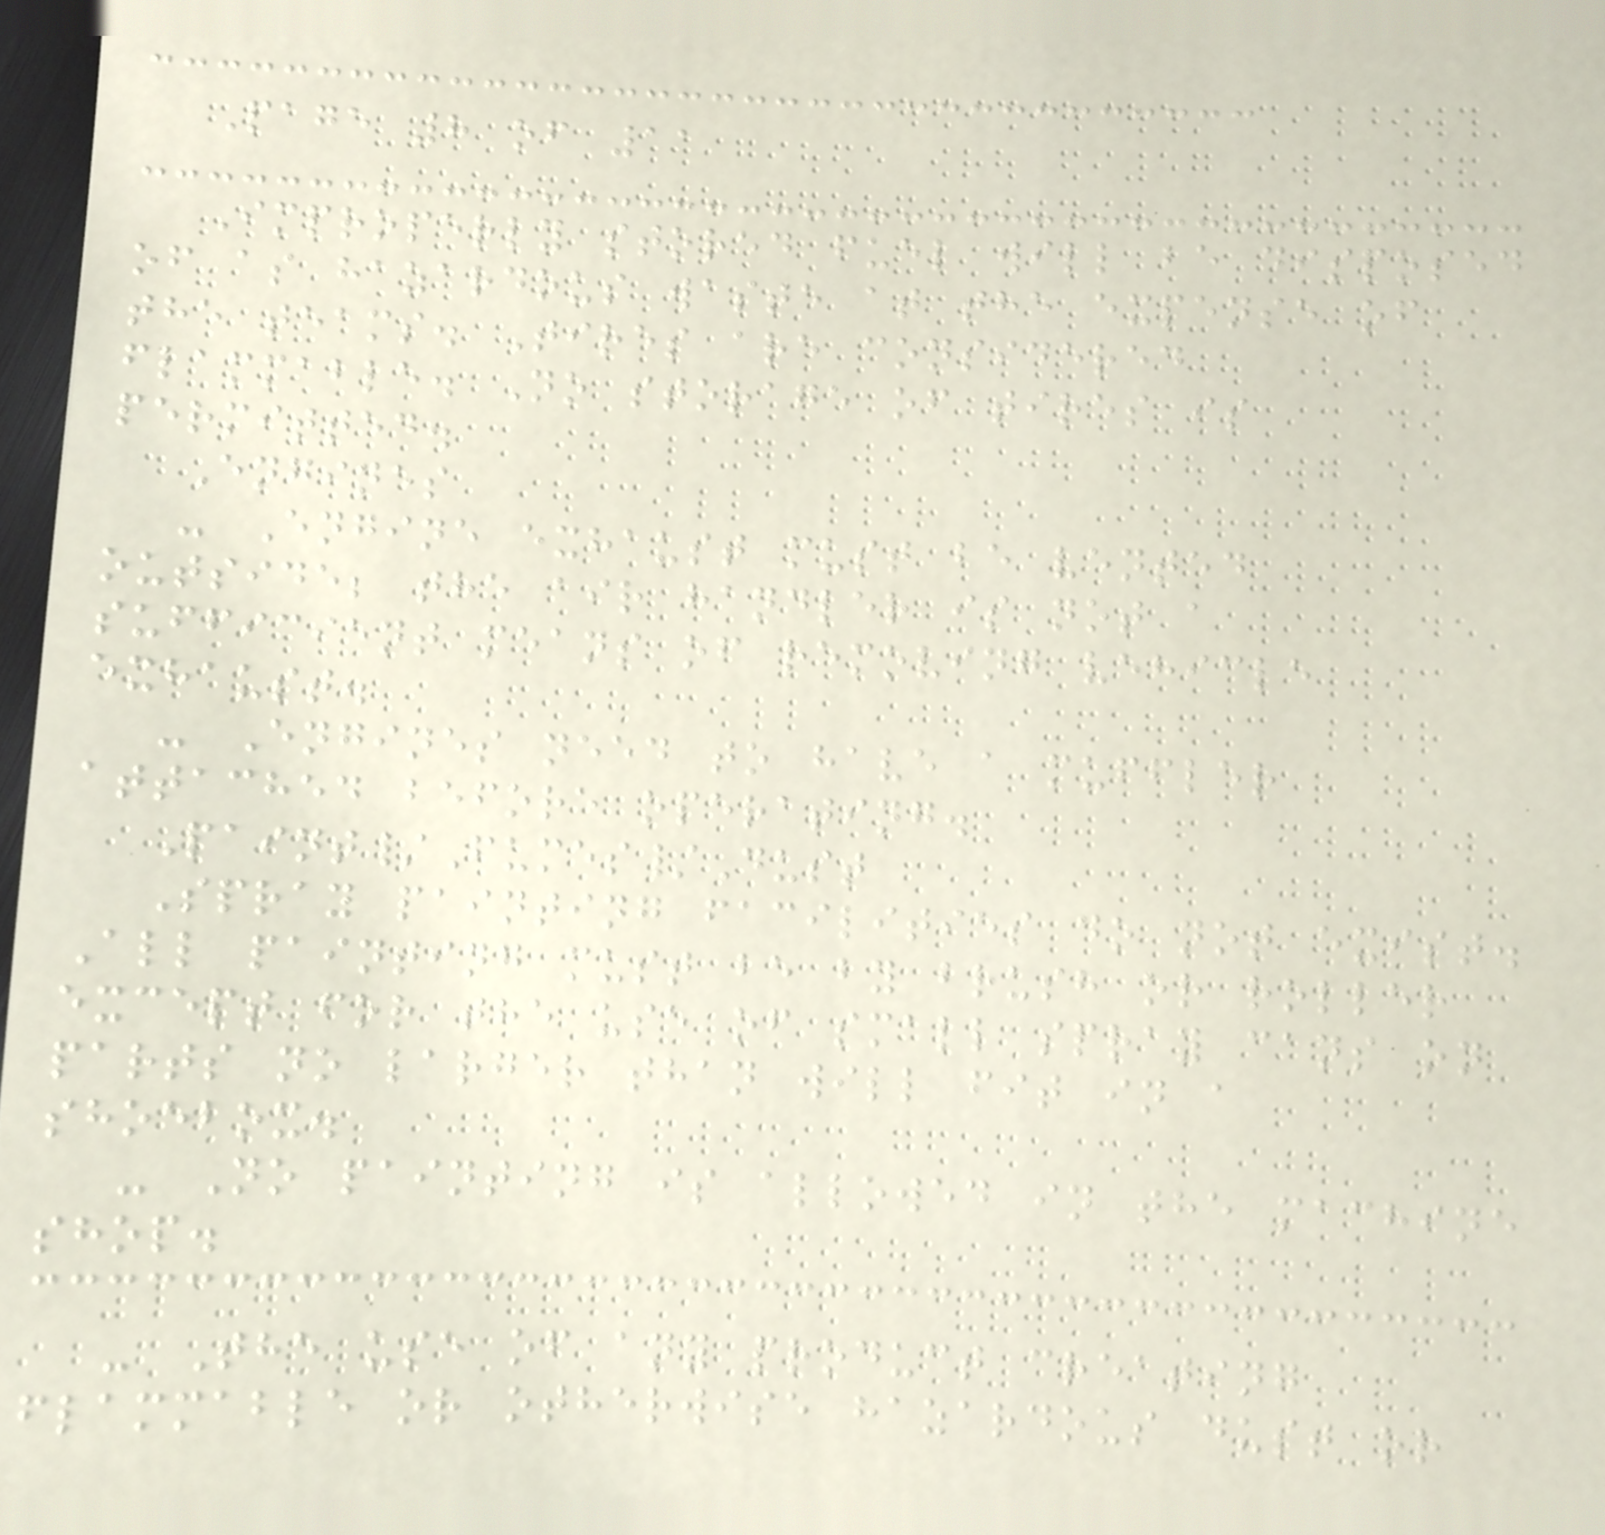Page 8 of 11
Improperly stored fuel will be disposed
of as hazardous waste at the expense of
the teams. Tires are considered
flammable. No storage of tires is
permitted.
Engines
- Engine exhaust must be vented
outside; the air handler is not a
sufficient means of removing vehicle
exhaust.
- Engines need to have a muffler
attached before operating.
Paint/Fumes/Dust
Spray painting facilities do not exist.
All painting must be by brush or roller
except for the use of small spray cans on
parts no larger than will fit in a
shoebox.
- No painting is allowed in the machine
shop.
- The use of any product creating
flammable or otherwise hazardous dust or
